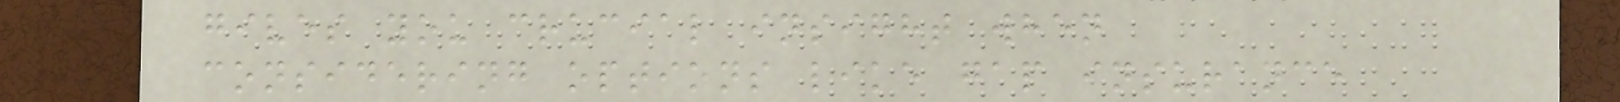gives you crucial insight when
considering options like gap insurance
